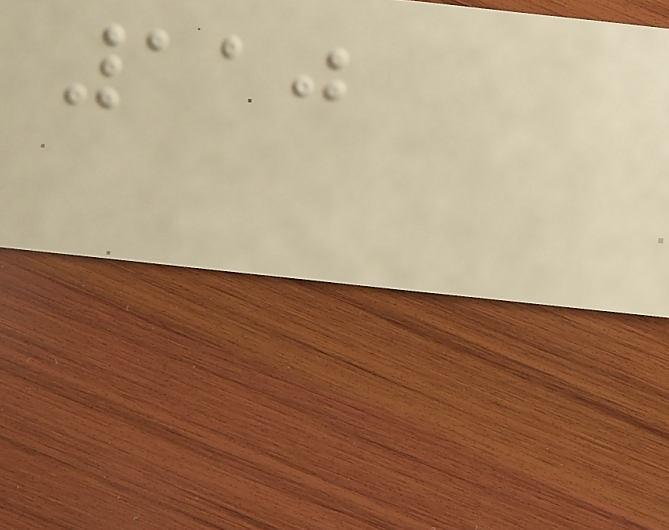110
